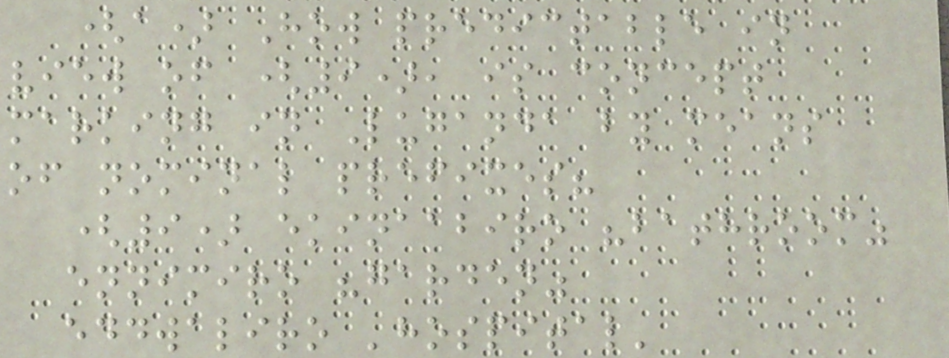(a) How predictable in
view of (9), is concept
marking in Luganda by means
of nominal prefixes?
(9) ekinaabiro "bathroom"
ennimiro "garden"
eddwaliro 'hospital'
